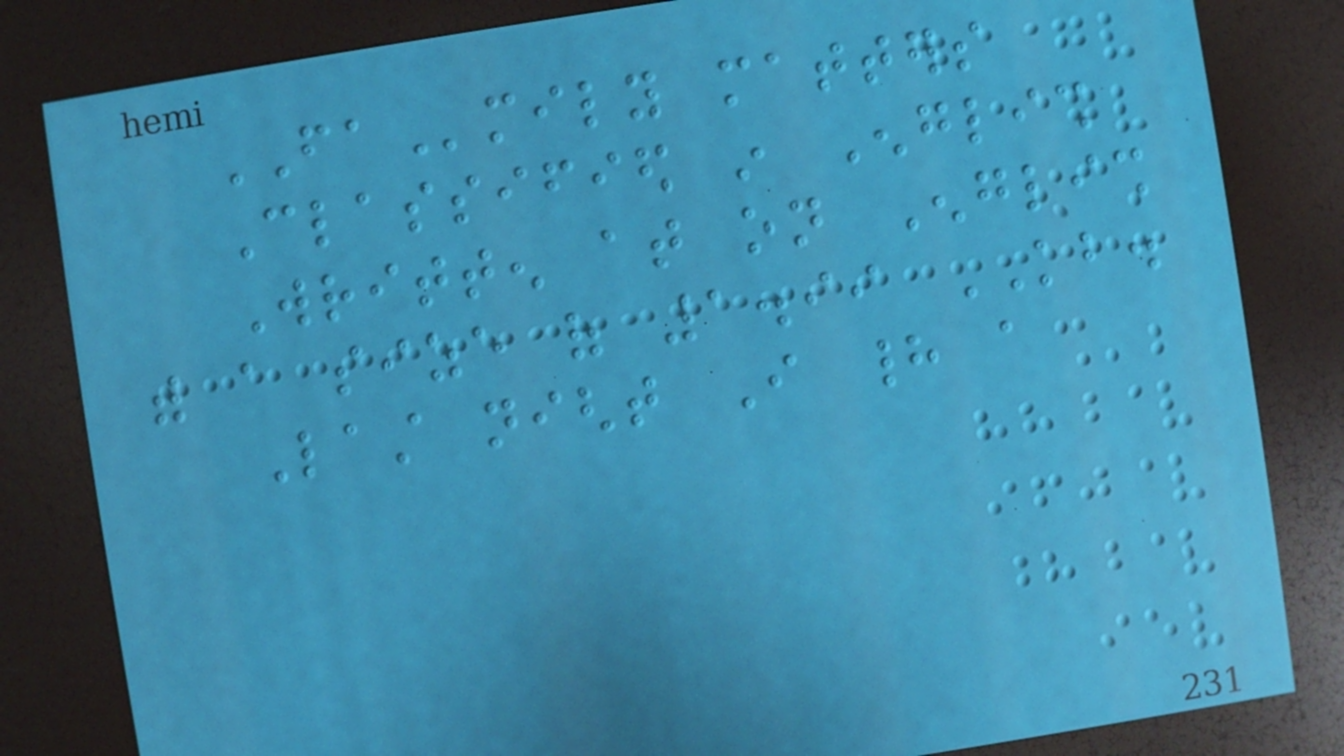FAmily matters
Classified in English
Written at on English
with a size of 1.99 KB.
Last night I had a
